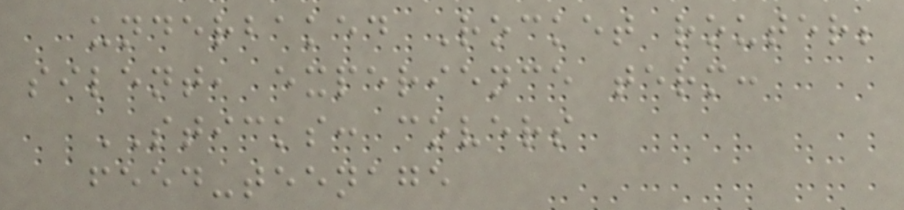underbaked Rocket router;
silent, experience term:
STICKS: covers
feed-teenage
